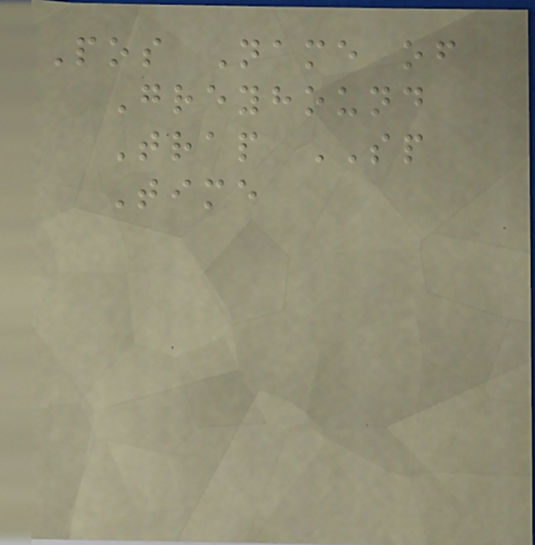Pos Name of
Greyhound
Trap SP
Time
